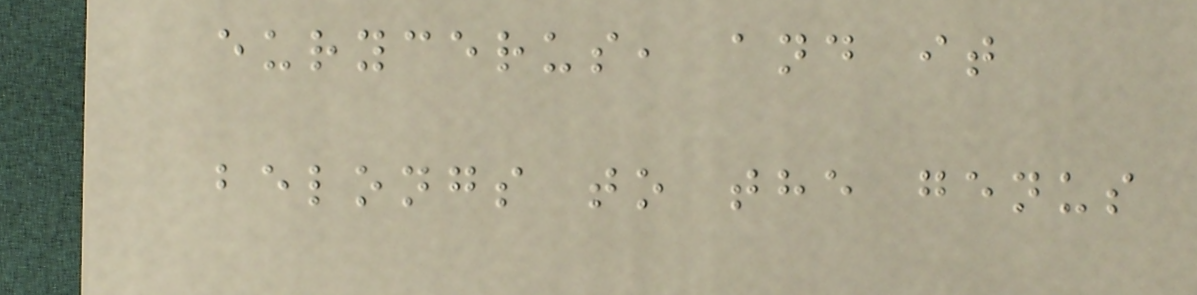eurycerus, and it
belongs to the genus
